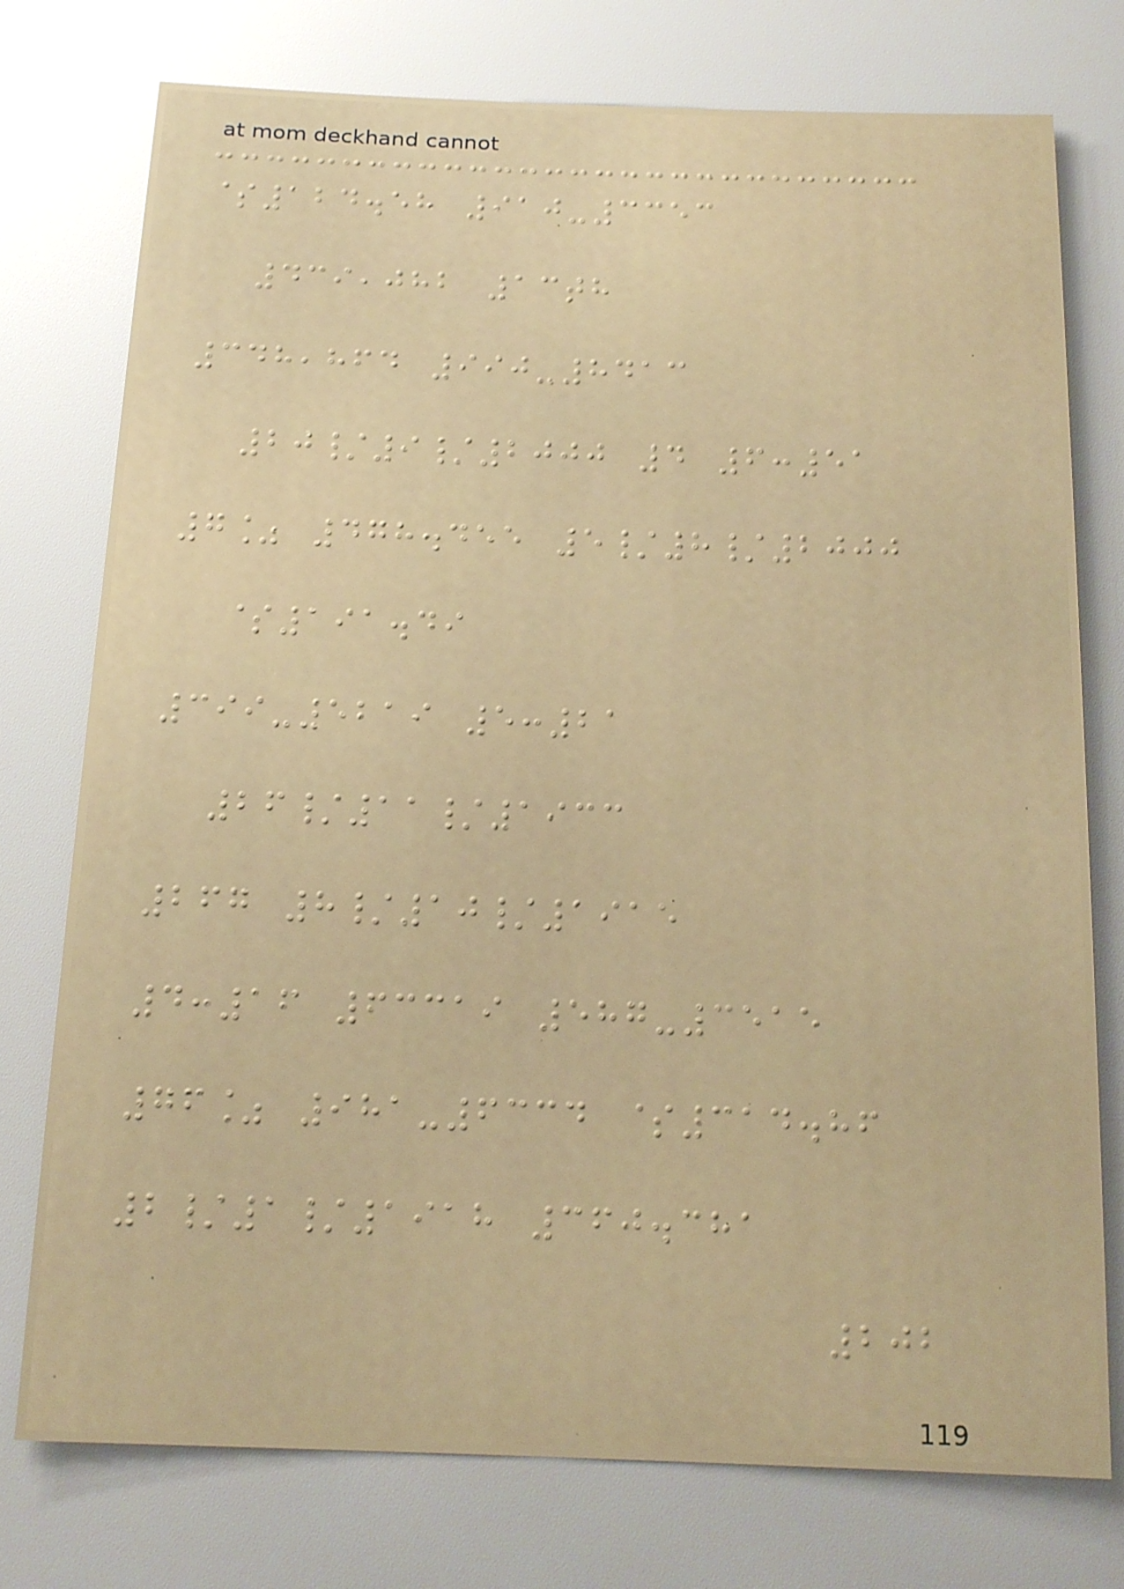$124.58 910-3353
439,082 13th
348,864 990-8413
20/9/2000 4 6:51
7% 478.455 5/8/2000
$191.49
399-5219 5:21
26/11/1933
267 8/10/1915
4:16 63319 587-3515
76% 981-6334 $314.86
2/1/1918 360.381
202
